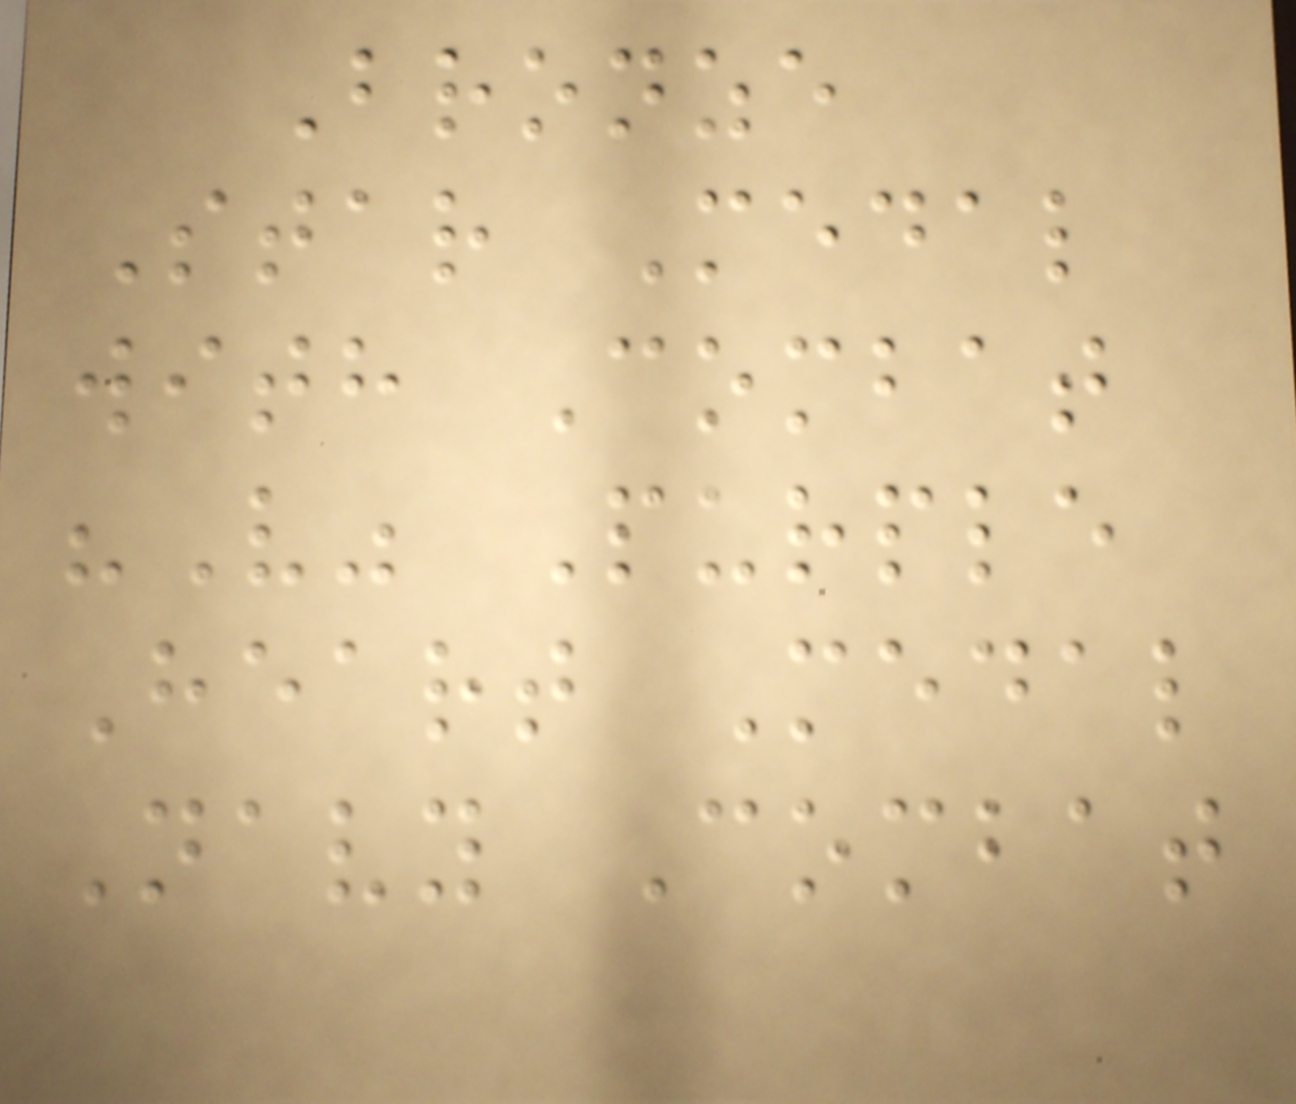Bronze
Star Medal
with Combat
"V" Purple
Heart Medal
Navy Combat
